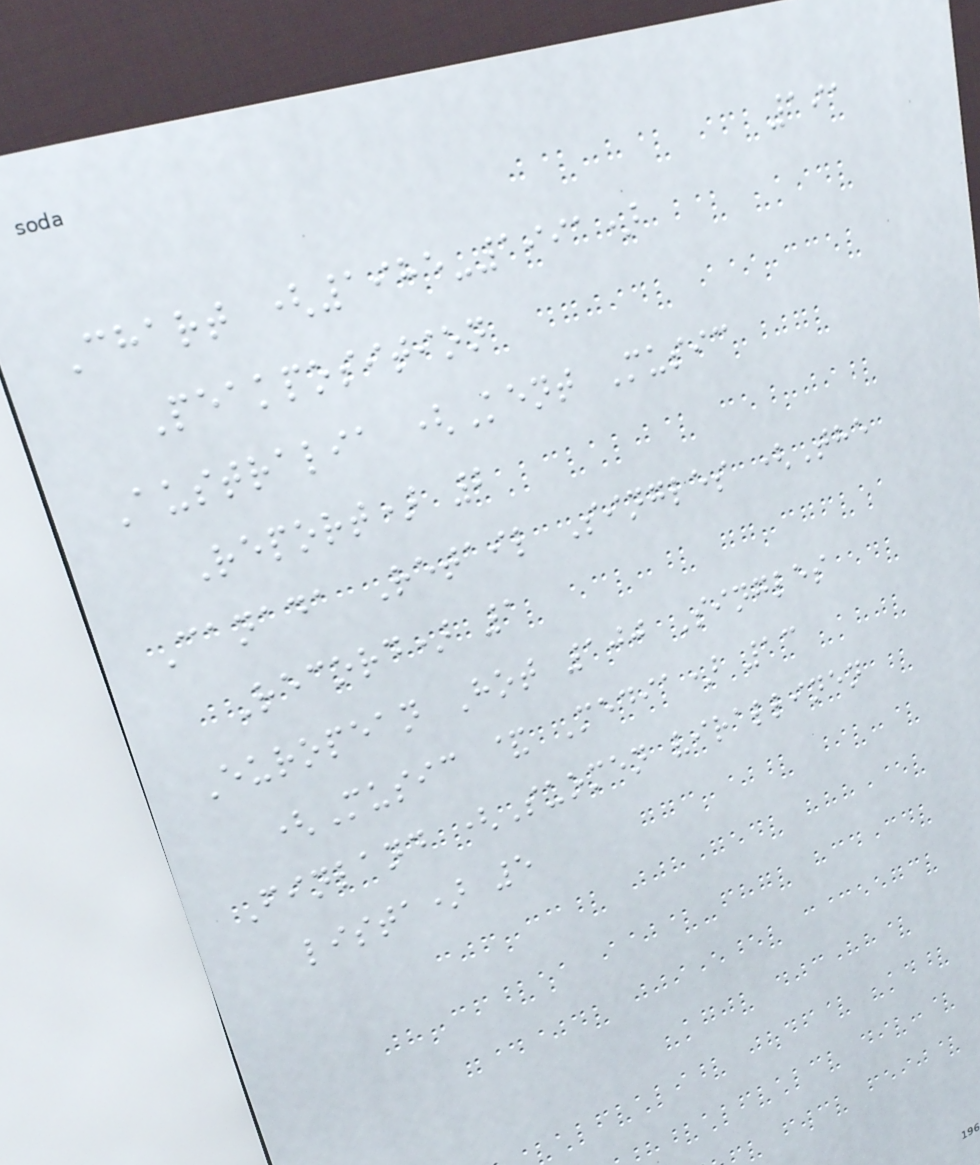191
Chart (1985-1991)
Peakposition
Australia (Kent Music
Report) 2
Canada Retail Singles (The
Record) 1
European Hot 100 Singles
(Music & Media) 13
Finland (Suomen virallinen
lista) 5
